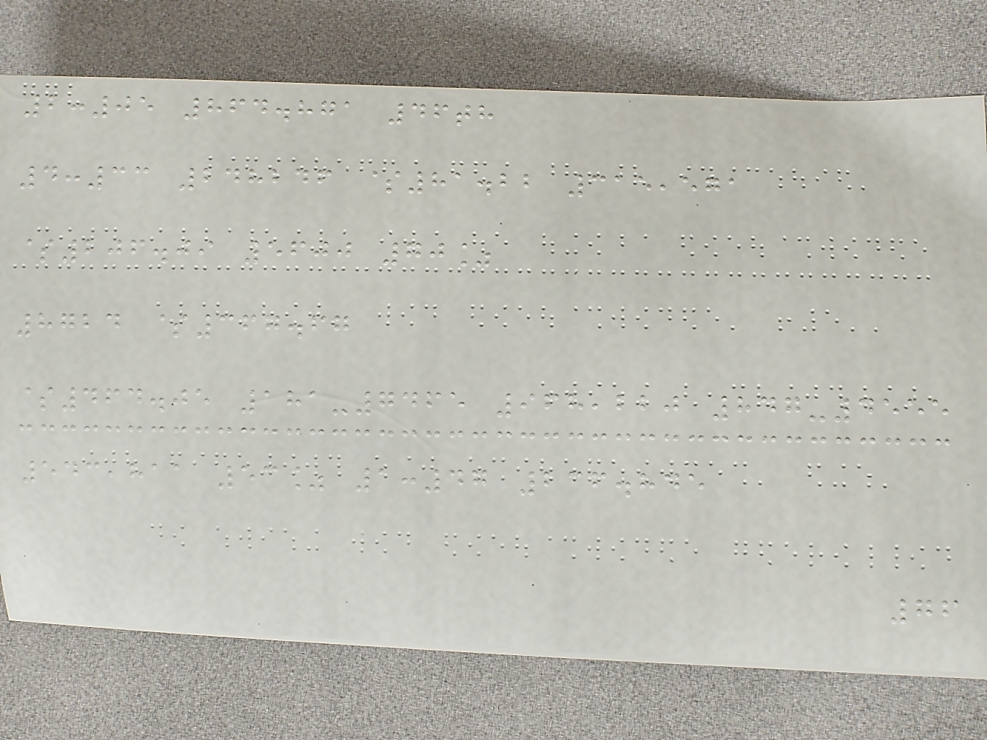2:05 864.871 46th
4:33 248246 $81.22 315,571
$206.09 5600 70%
8724 $367.67
$464.05 181-7465 968,220 847-4555
543,811 53% 1:47 236.845
76
